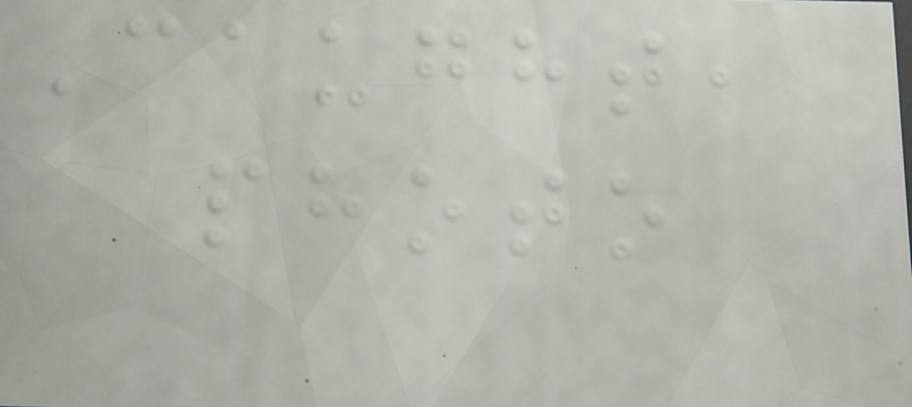Caught,
photo
